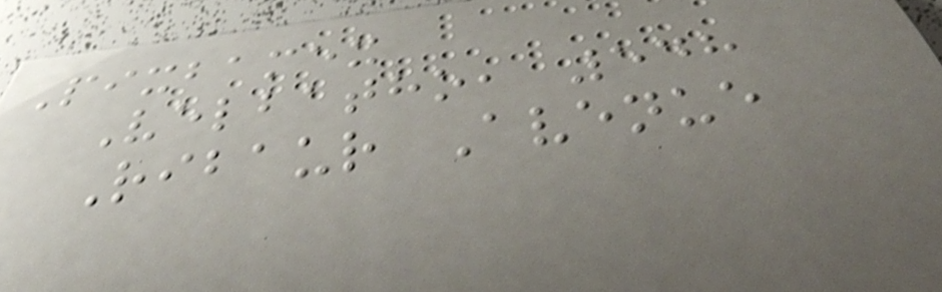Pixbamex
Velbatho, 548
Ribaur Avenue
